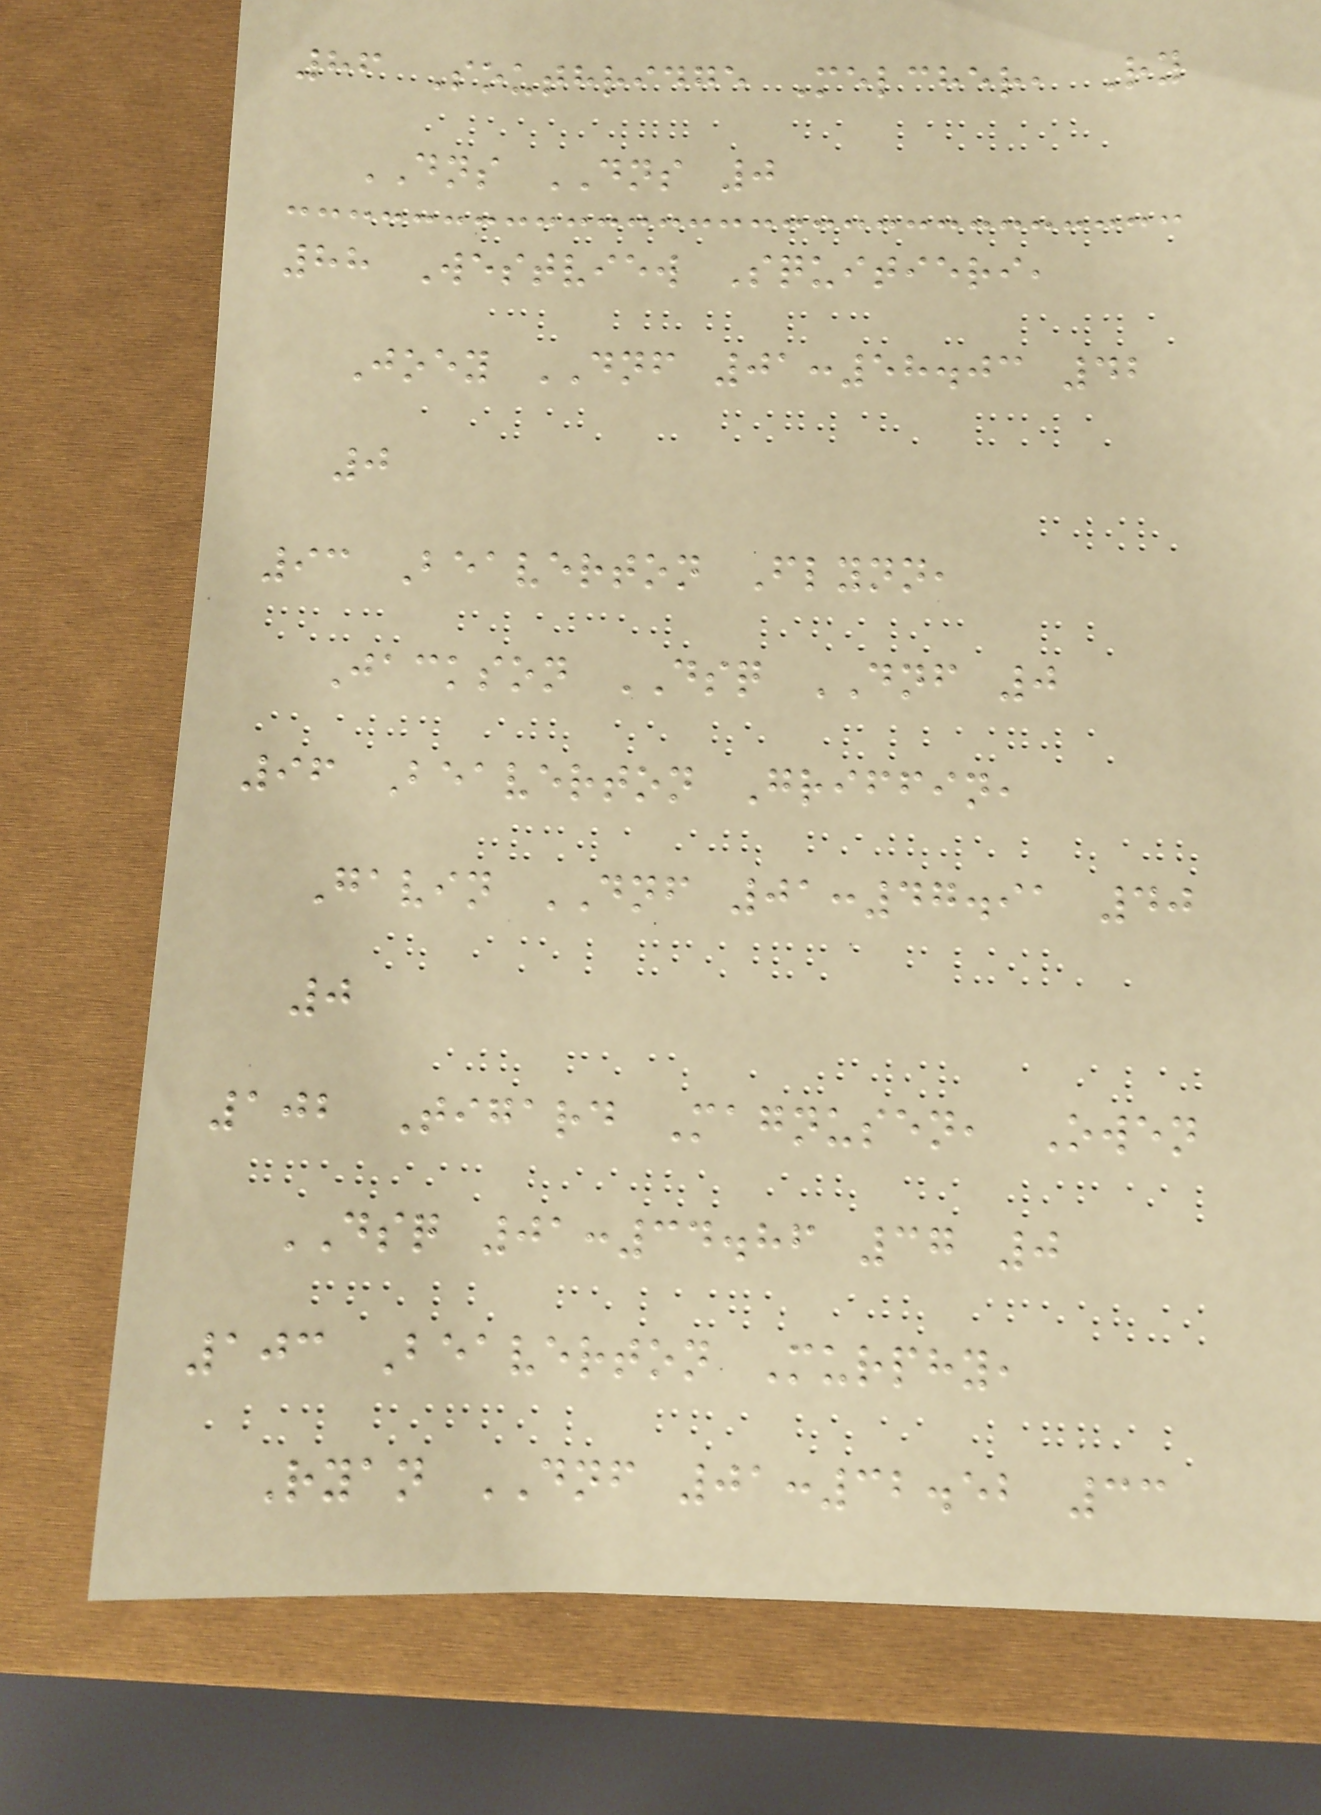86 Southridge Melcher, Ry
DNS DNS 0
88 Westview Squitieri,
Joey DNF 01:58.03 42
0
93 Beaverton Flynn,
Jackson DSQ DNF 0
96 Beaverton Griffin,
Gavin DNF 01:47.91 40
0
102 Tigard Magnusen, Owen
DSQ 01:34.86 37 0
103 Beaverton Murphy,
Ryan DNF 01:32.52 33
